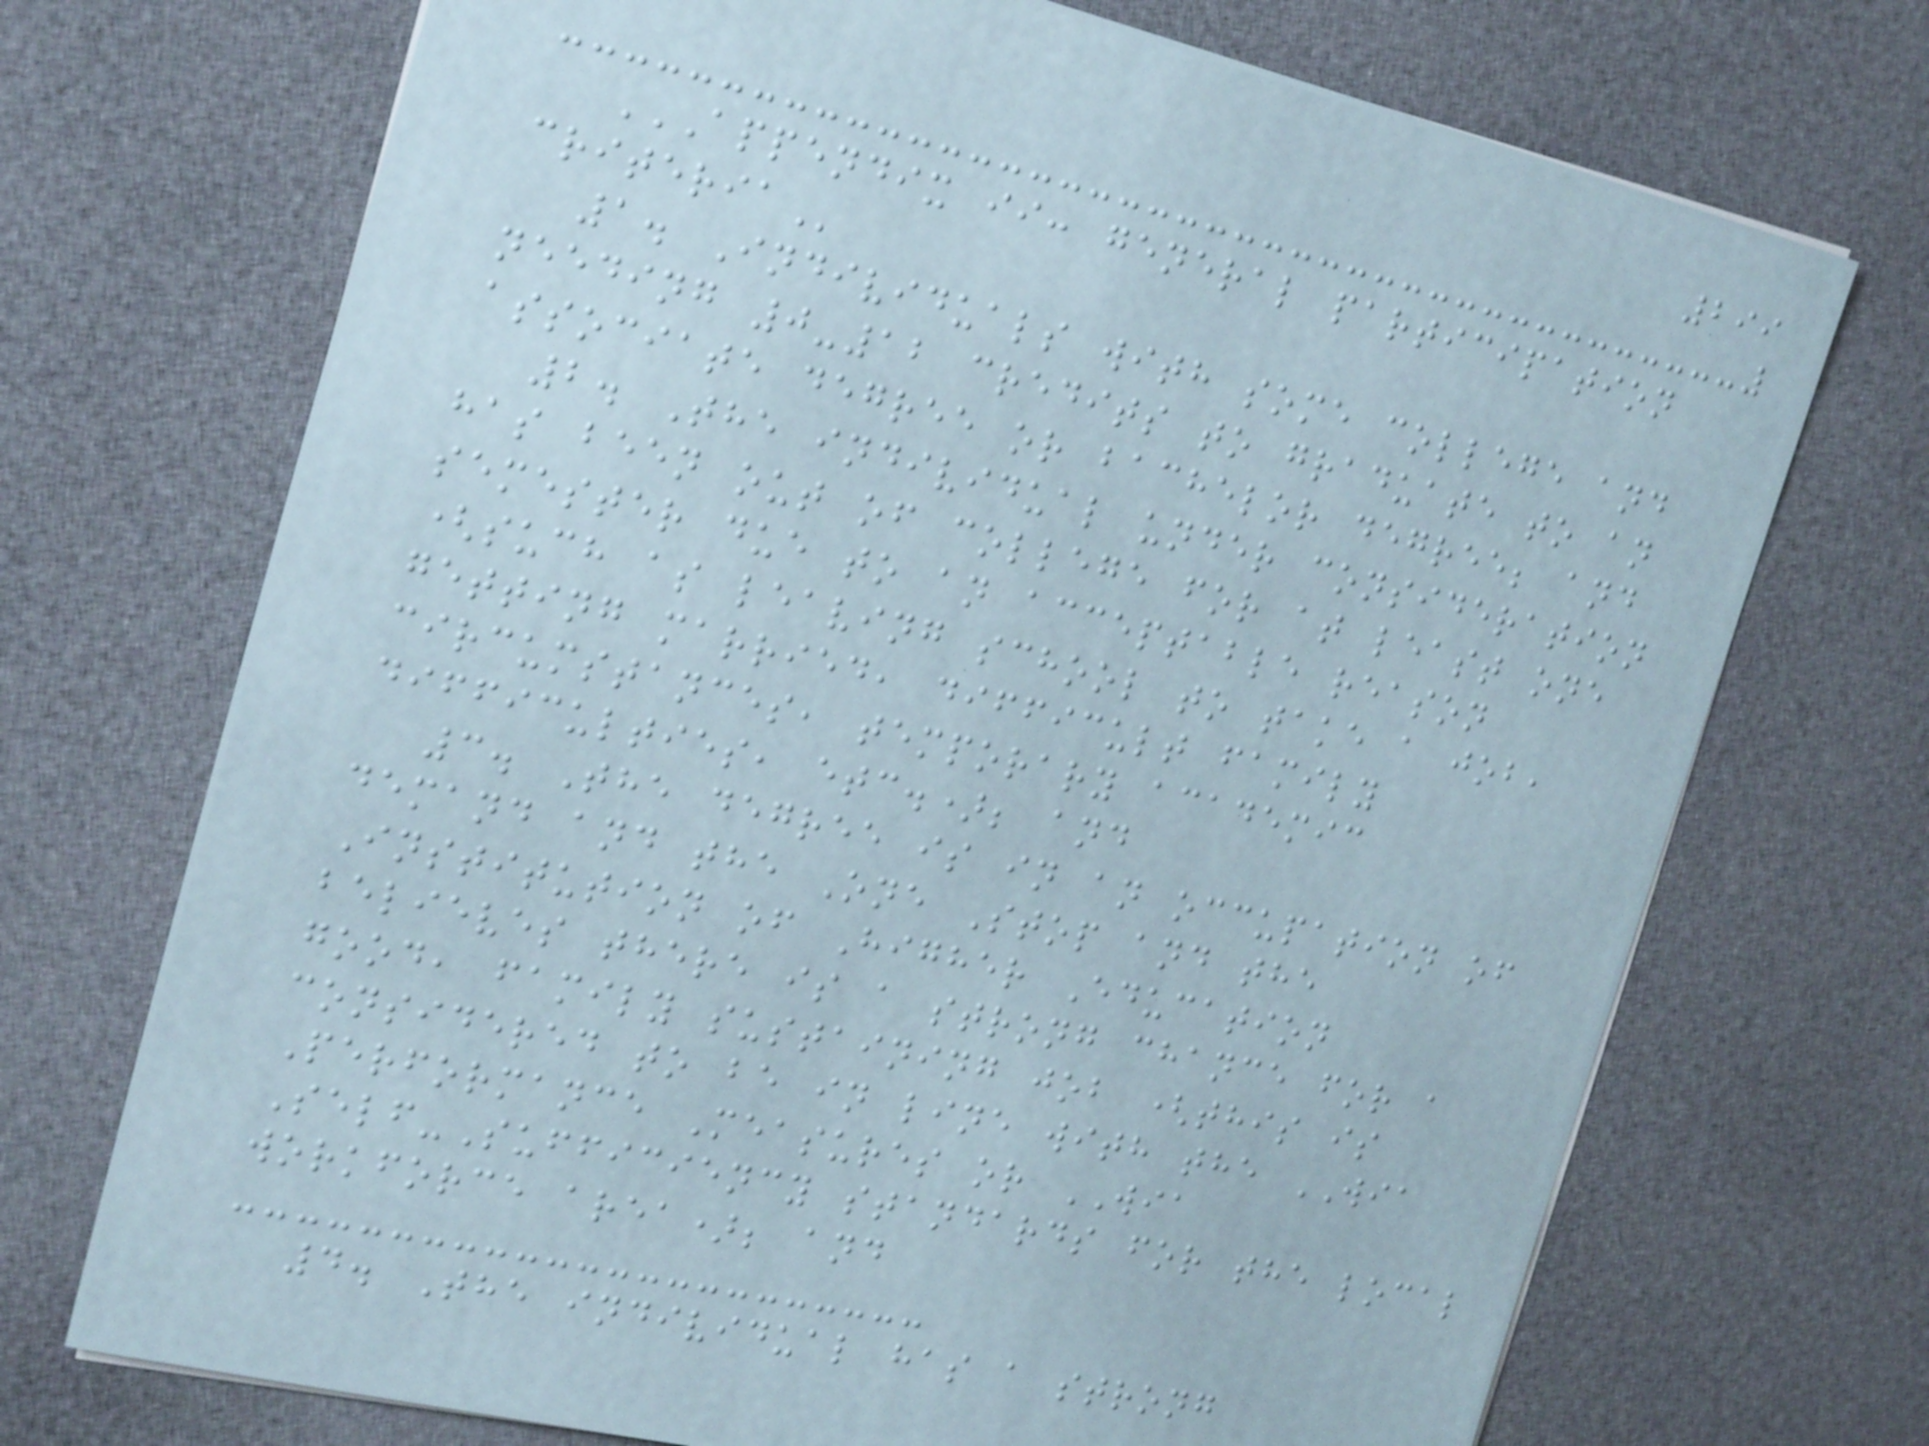299
APPENDIX II: GENERAL PARTICIPATION
CRITERIA
1. Individuals with some college and
needing 0-12 credits to graduate to an
associate degree or bachelor degree; and
2. The individual under consideration
has been out of college for at least one
semester due to an acceptable reason
(such as leaving school to take a job,
getting married, difficult family
circumstances, temporary academic
difficulties, etc.); and
3. The degree is in an occupation of
demand and the One Stop and the
Institution of Higher Education
believes there is a strong chance for a
good, family sustaining job (this is
considered to be in line with the WIA
Performance Measures or WIA
Self-Sufficiency standards for the local
workforce area); and
4. The individual has a strong
